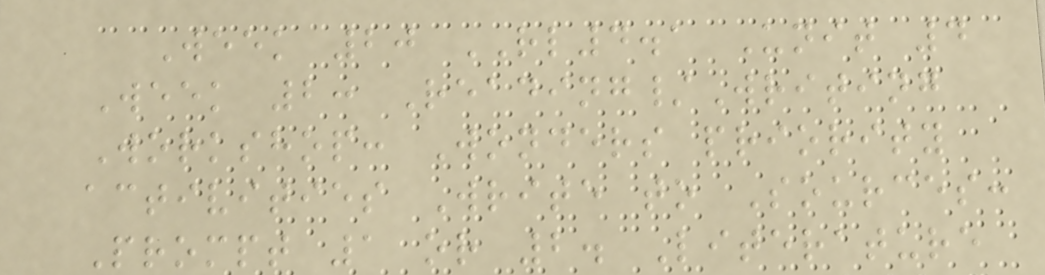Week 20 RL4.1 Unit 4
Week 2: Reading/Writing
Workshop: Wonders priority
activities Write to Sources:
Prompt 1 or 2. Literature
